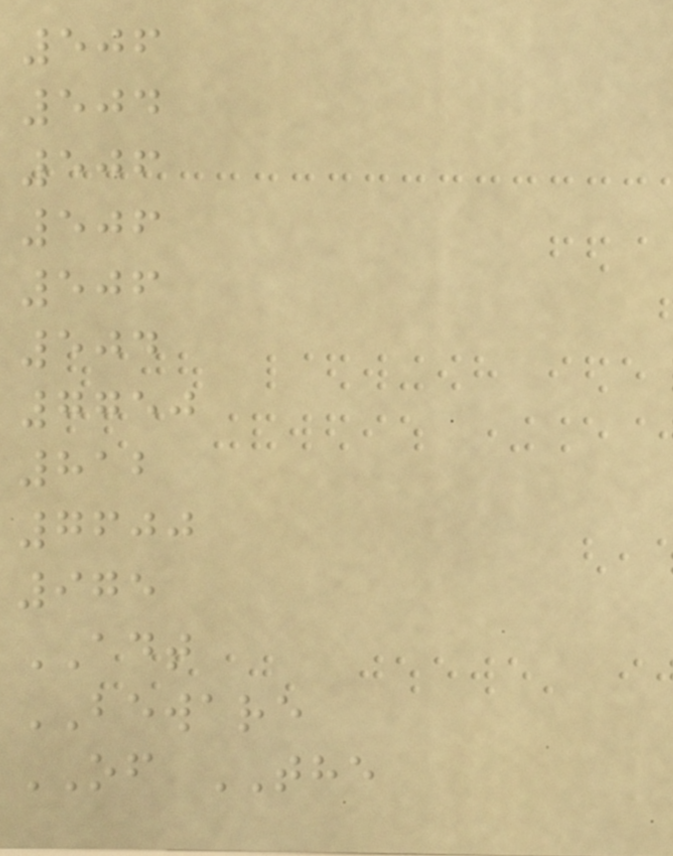506
504
506
506
506
504
7750
812
7600
975
ADT
BEWARE
OF THE
